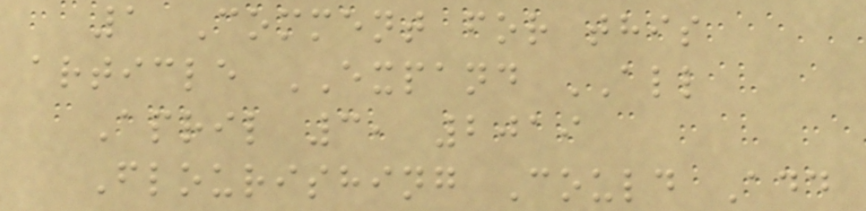1 Comment for this
article EXPAND ALL
April 3, 2019
Flourishing Could Add
